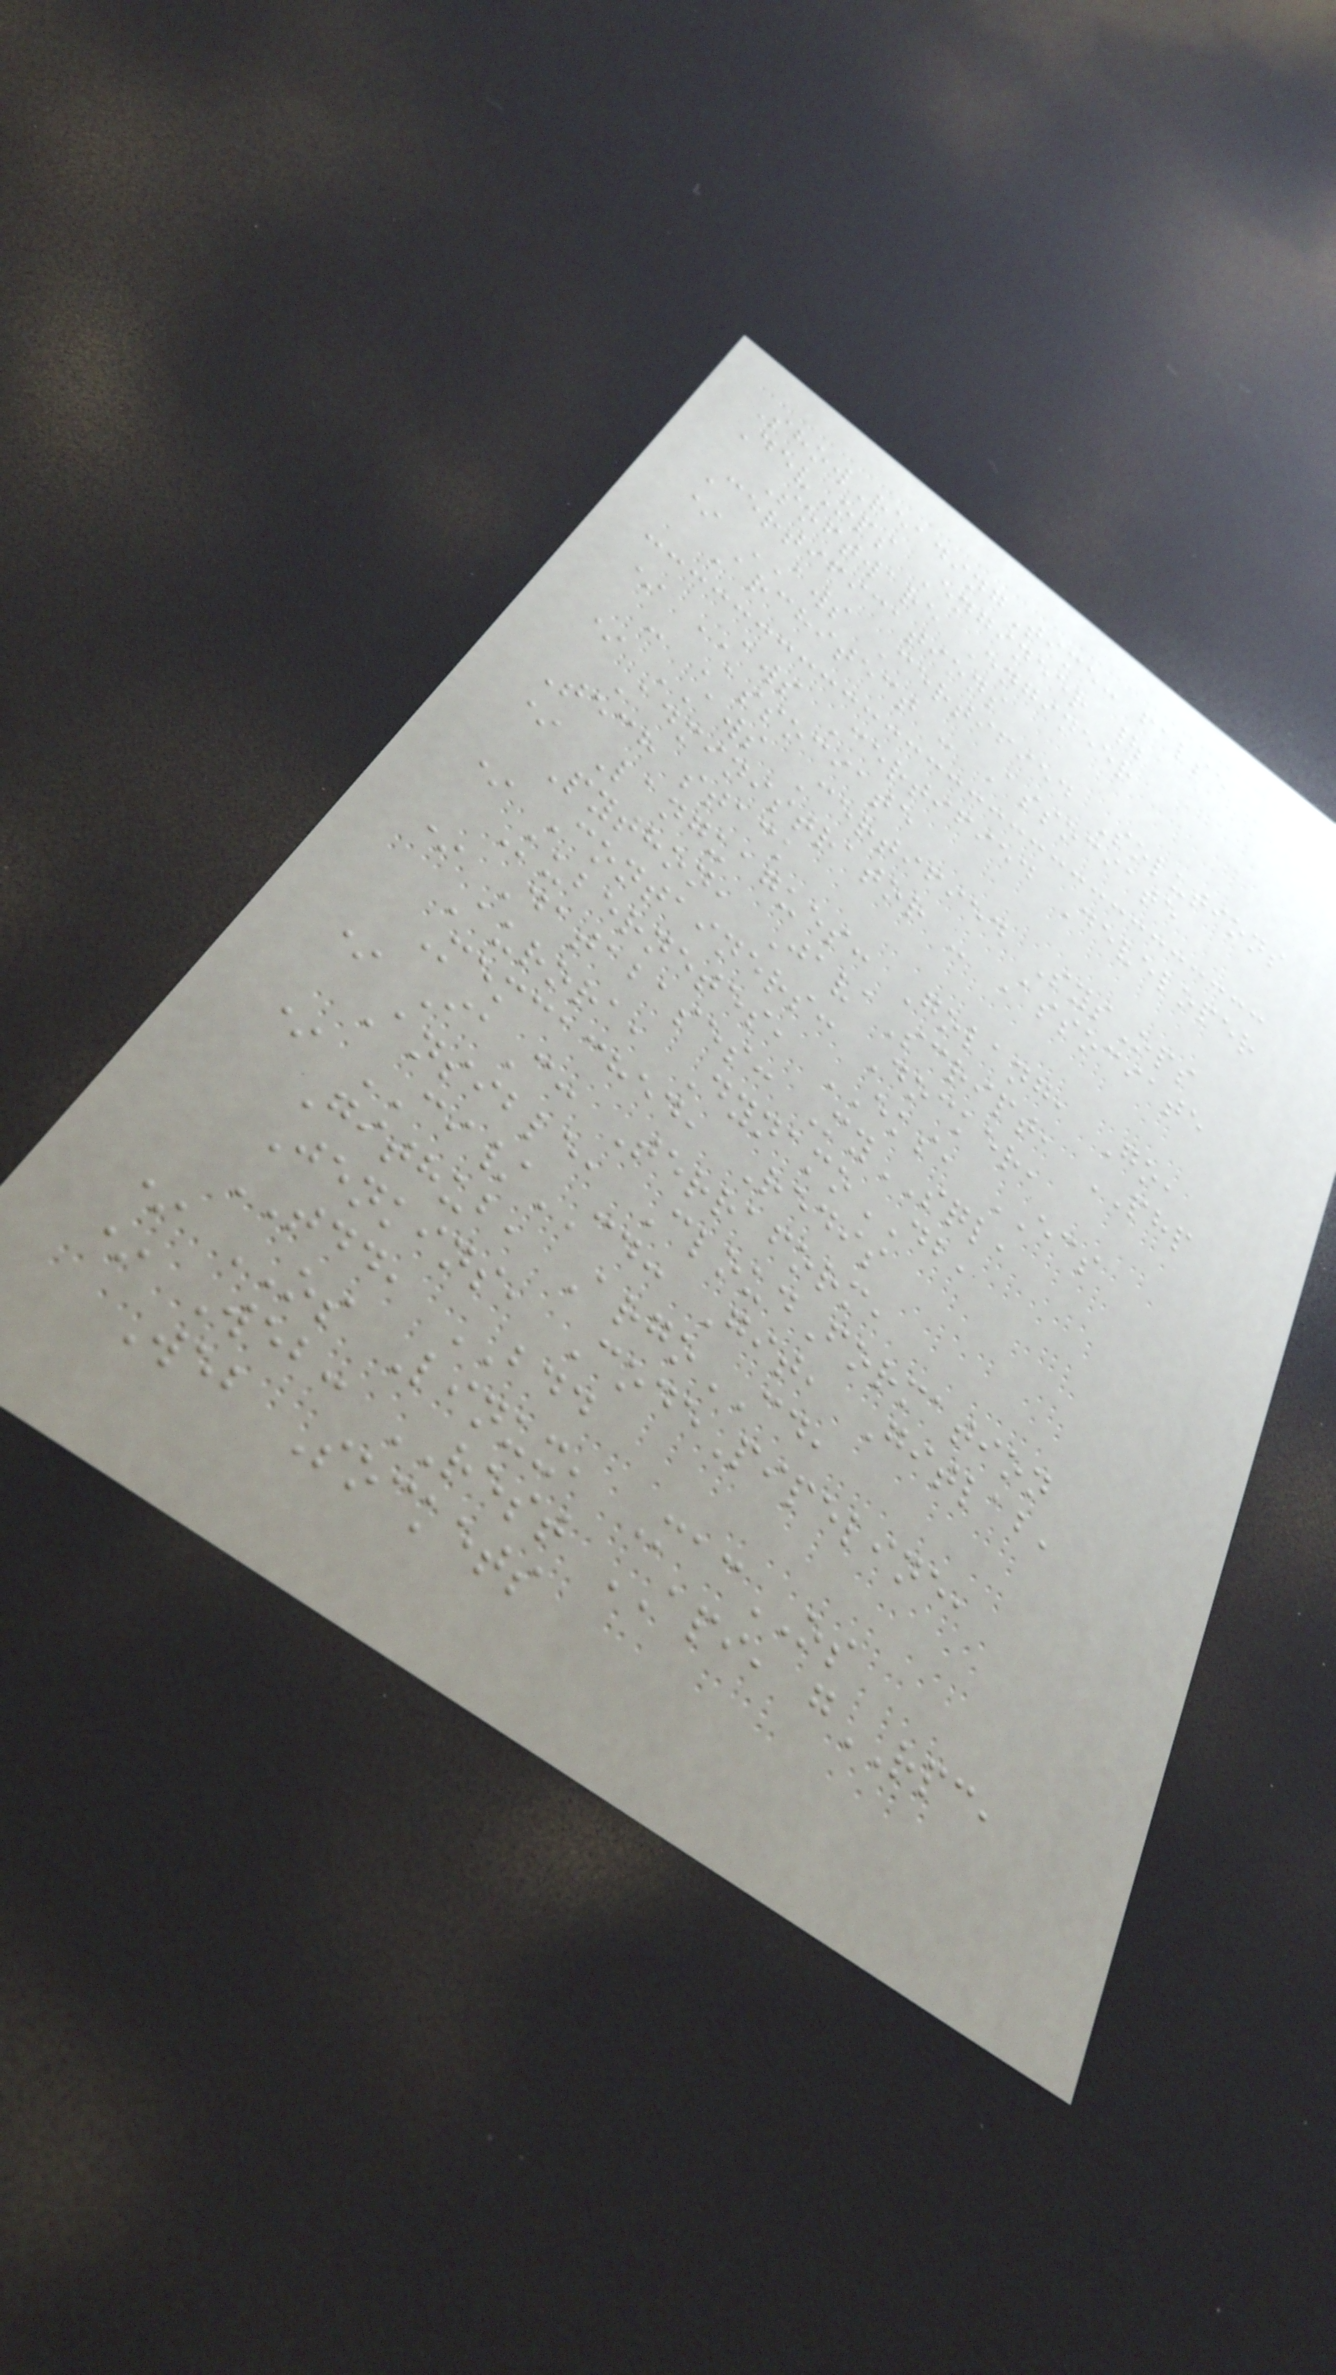ShowReadingTime: false
DevOps Engineer |
Software Engineer
Certifications
* AWS Certified Solutions
Architect - Associate
* AWS Certified Developer
- Associate
* AWS Certified SysOps
Administrator - Associate
Tech stack
* Languagues: Golang, Go,
Python, JavaScript, PHP
* Containers: Docker,
Kubernetes, EKS, ECS
* Databases: MySQL,
Aurora, DynamoDB,
Memcached, Redis
* IaC: Terraform,
Ansible, CloudFormation
* CI/CD: Git, Gitlab,
Github, ArgoCD,
Jenkins, CodePipeline,
TDD, BDD
* OS Linux, MacOS
* Web: REST API, gRPC,
Web Sockets
